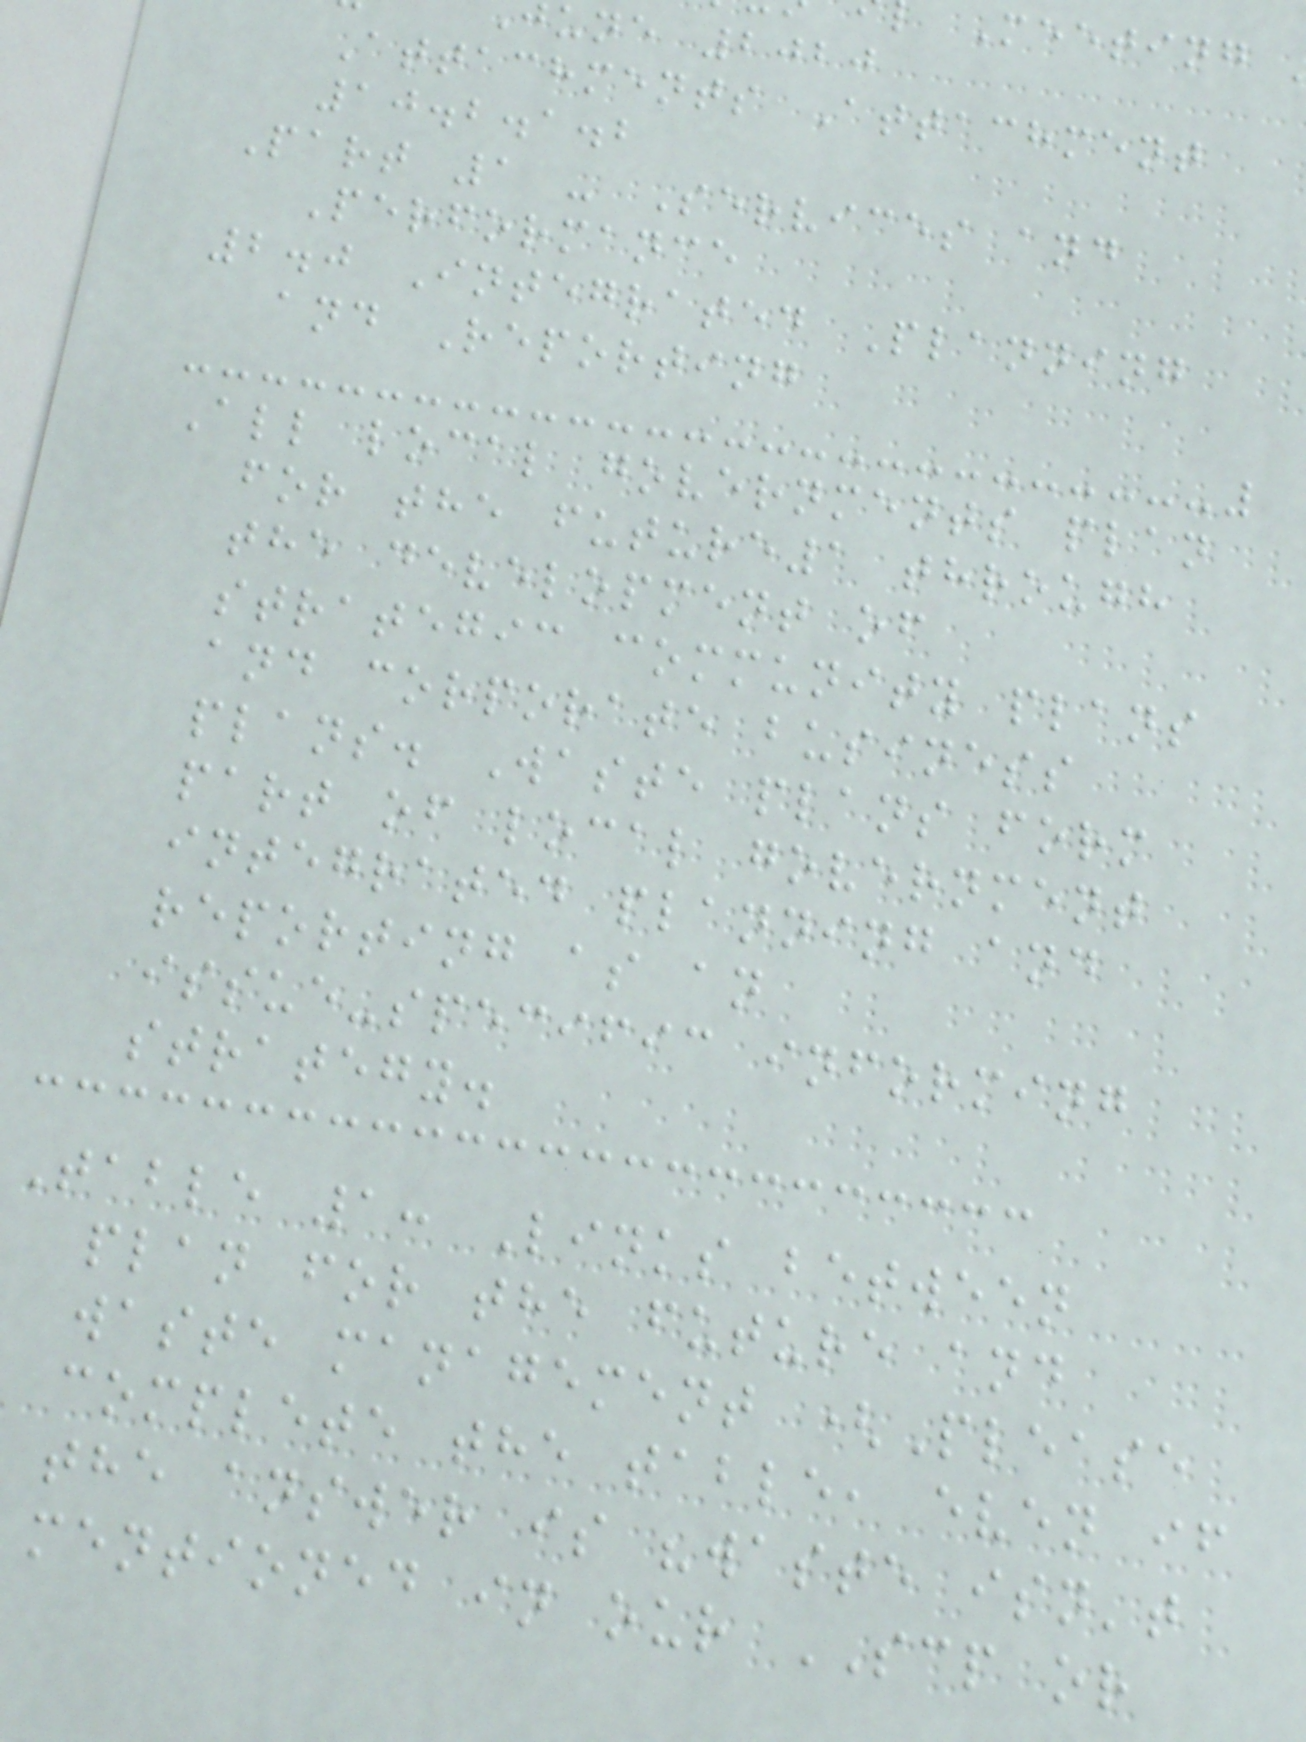Meeting
une 2020
Attachments Attachment
10.2.1.2
Part 1 - Services and
Performance
2.0 Integrated Planning
and Reporting
All local governments plan
for the future1 through
the development of
strategic community plans
and corporate business
plans. Waste plans form
part of local government
integrated planning and
reporting as an
issue-specific informing
strategy.
Table 1: Links between
plan for the future and
waste management (Please
complete the table, even if
the answer is "waste isn't
mentioned in our SCP or
